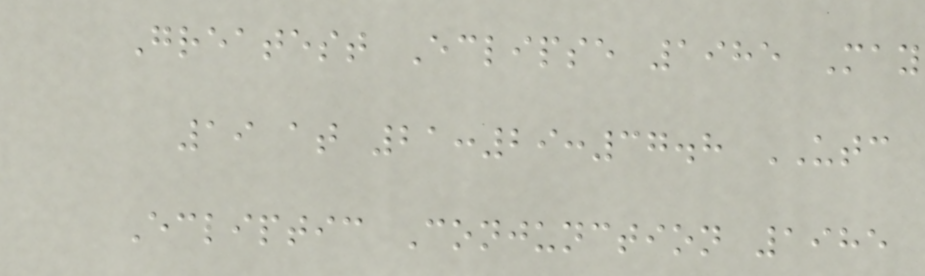Greatest Eclipse 1985 May
19 at 21:29:37.8 UTC
Ecliptic Conjunction 1985
